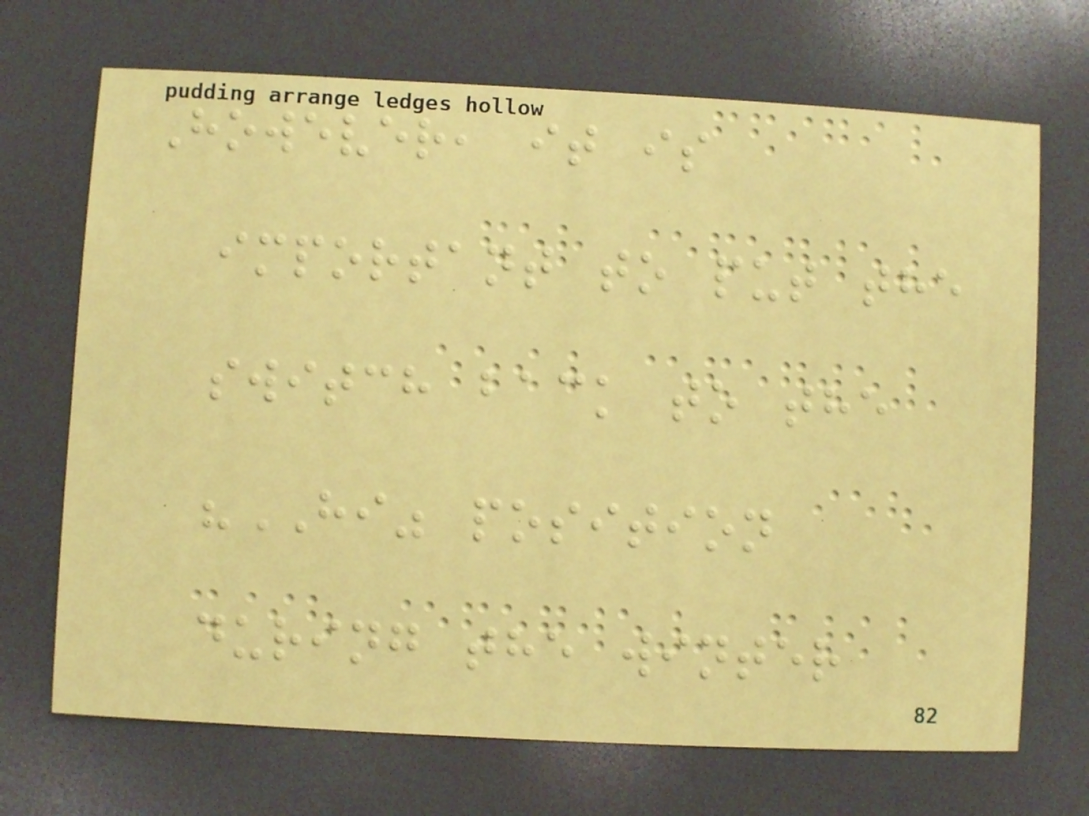However, it is
important to put the
switch back to the
"HI" position
during the winter
